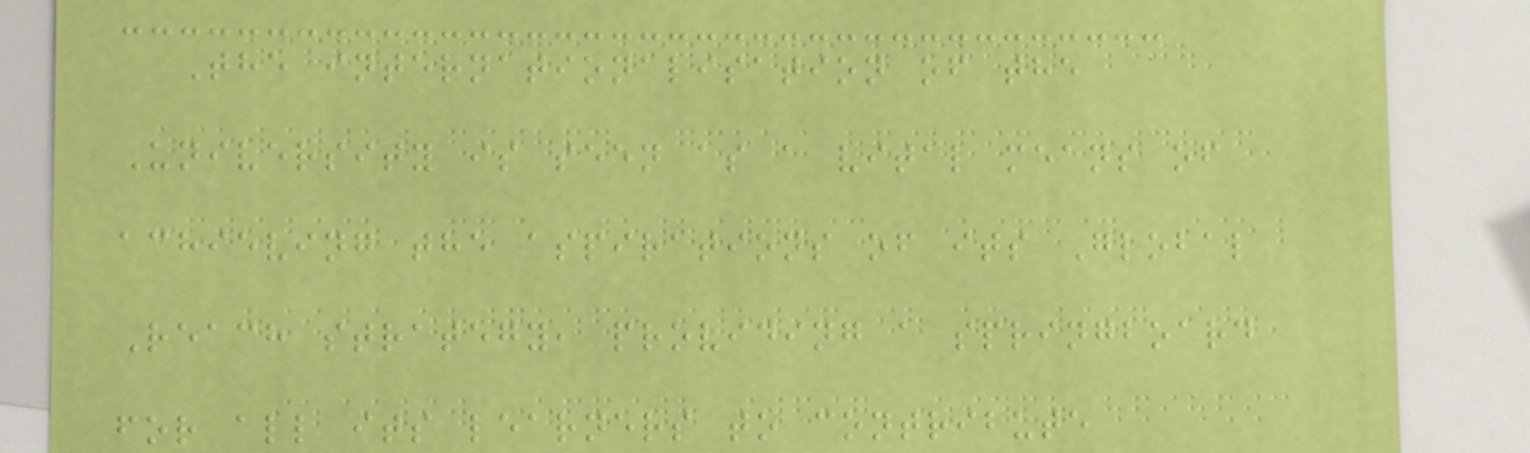The internationalisation of the
University is seen as a vital means of
achieving the aspirations of its Global
Reach strategy, providing a springboard
for all its learners to contribute
